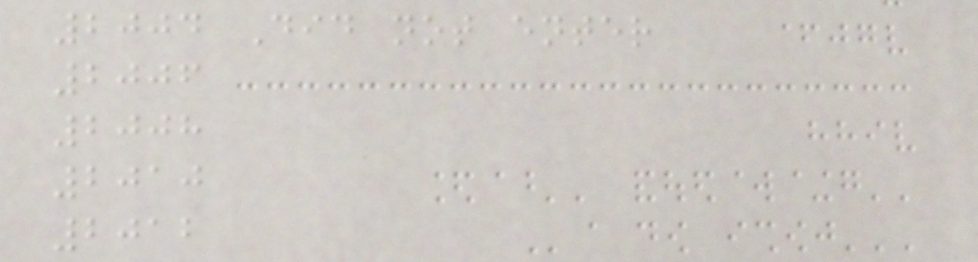2004 Did not enter
2006
2008
2010
2012
